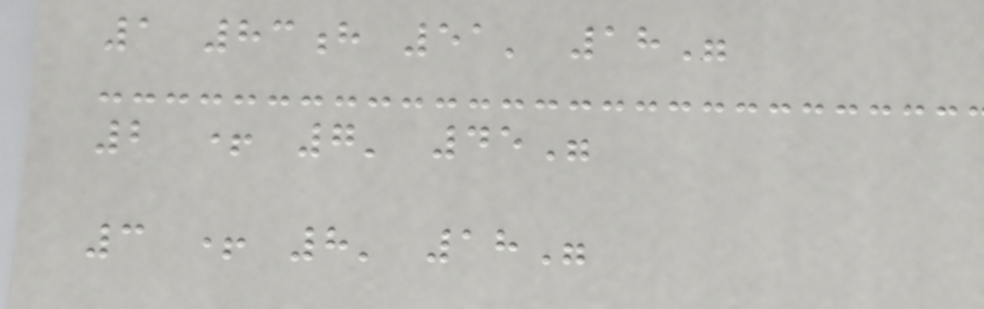1 83h 51' 18"
2 + 7' 45"
3 + 8' 18"
